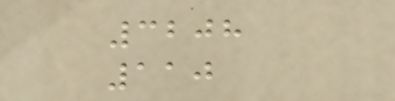3208
110
